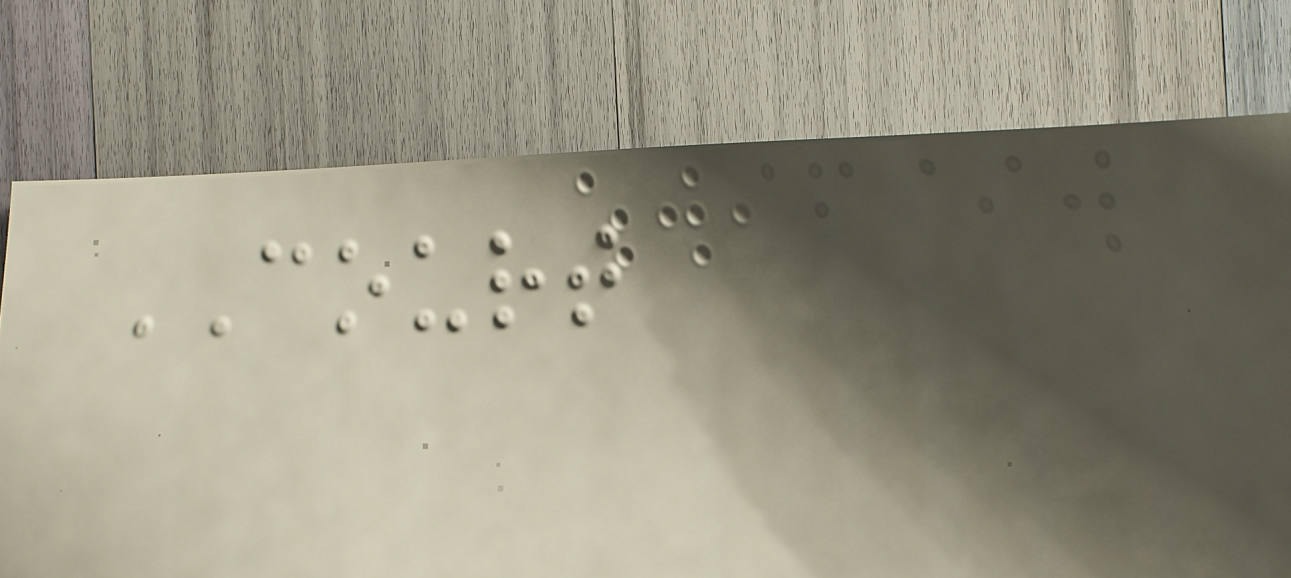COURT
